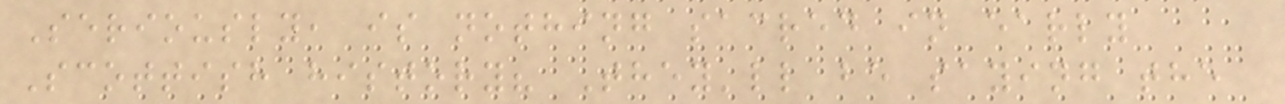Seriously, is nothing sacred in early
Scottish history? They'll be saying the
